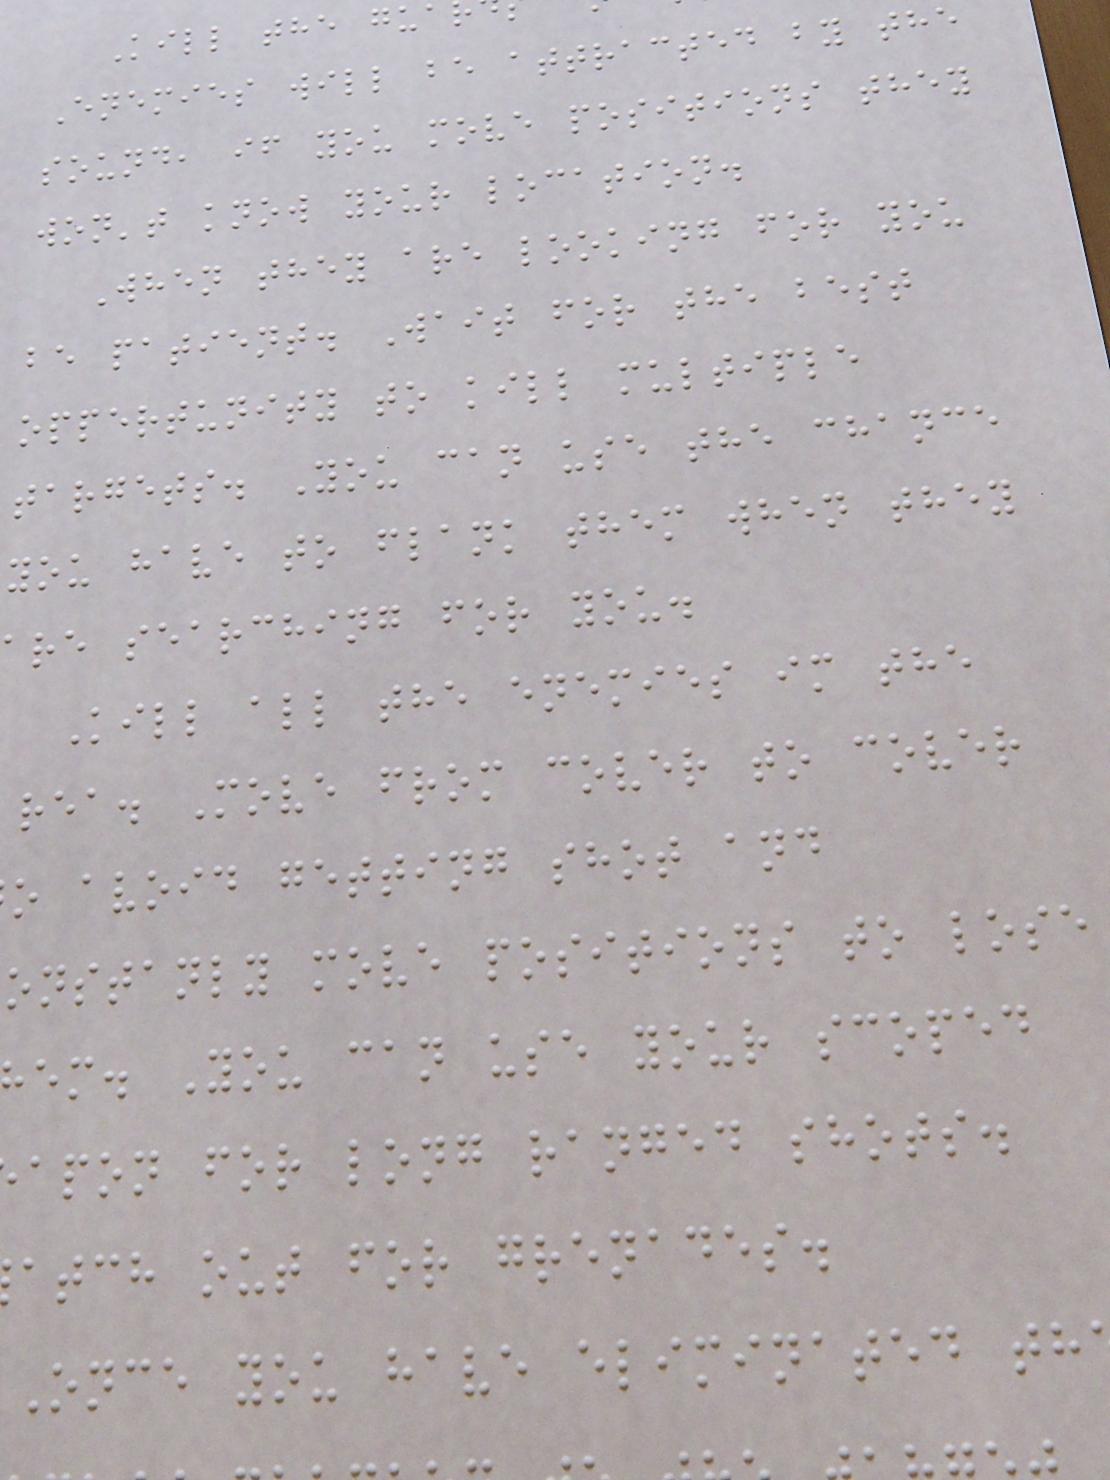Kill the gua
Enemies will be attracted by the
sound, if you move positions they
won't know your location.
When they are looking for you
be patient. Wait for the best
oppertunity to kill multiple
targets. You can use the chance
you have to flank them when they
are searching for you.
Kill all the enemies im the
rea. Move from cover to cover
o avoid getting shot and
onstanly move positions to lose
em. You can use your scoped
apon for long ranged shots.
atch out for grenades.
Once you have eliminated th
